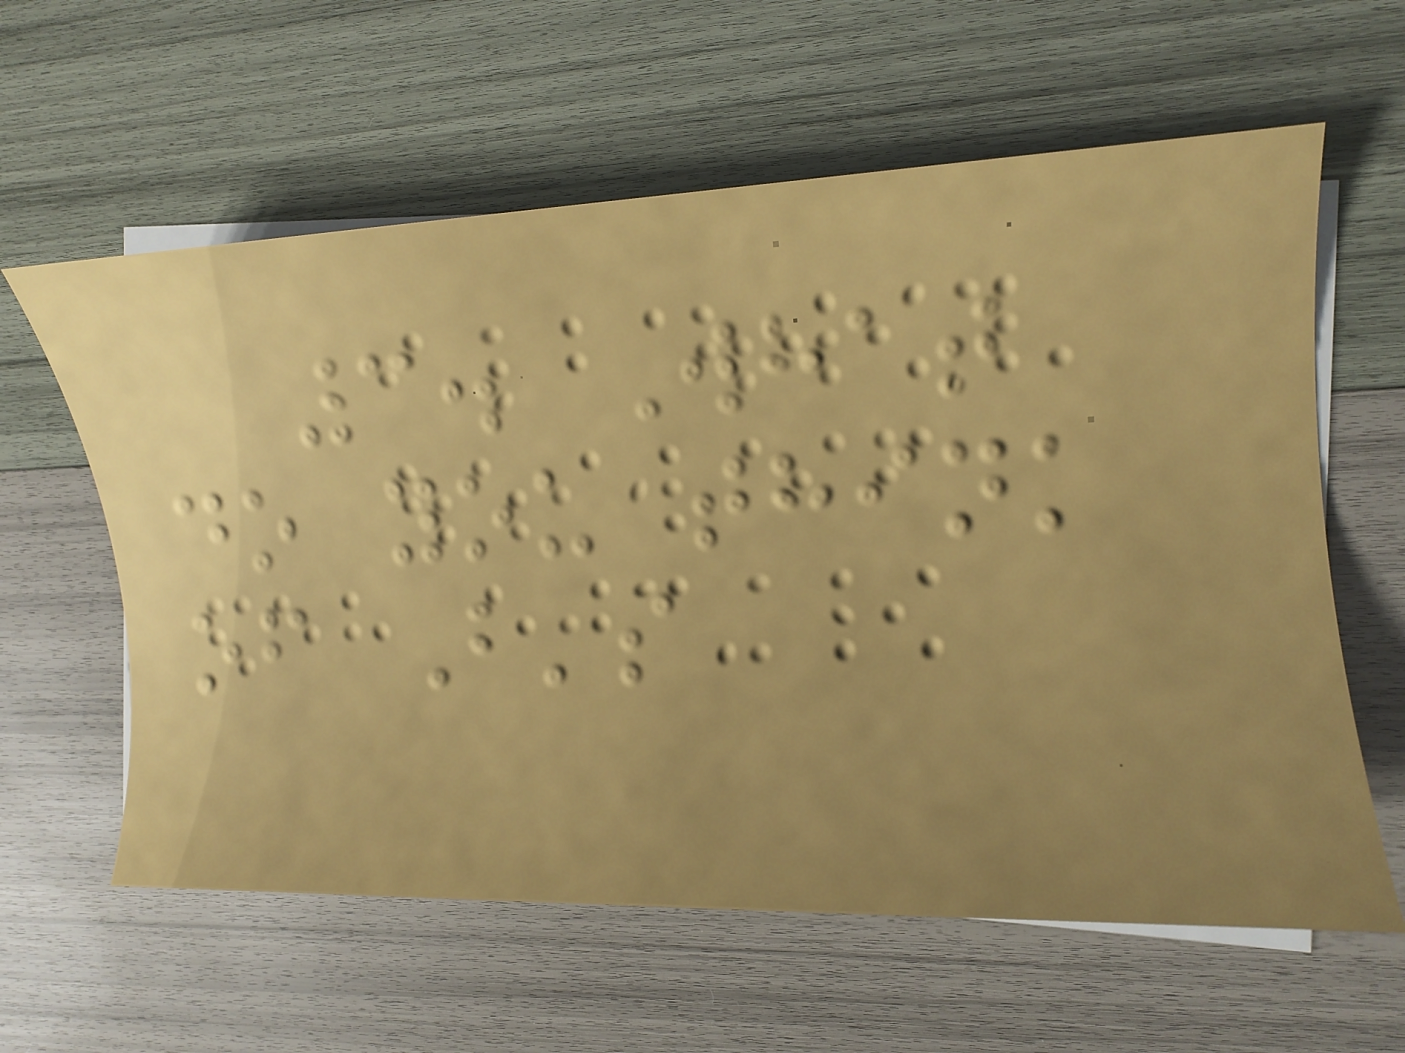3. What
do you think
of B's
